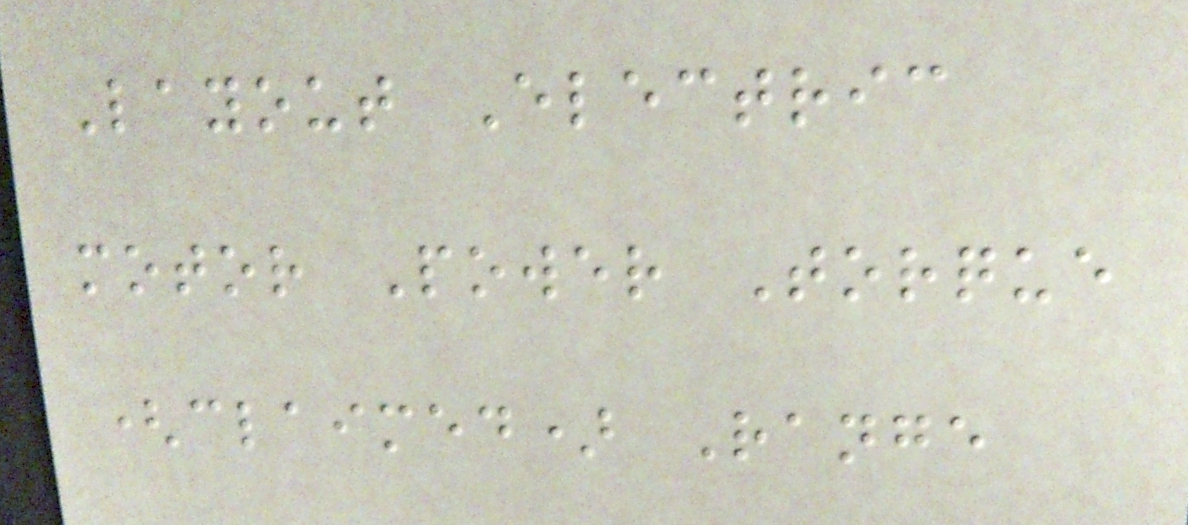Layout Electric
motor Power Torque
(claimed) Range
